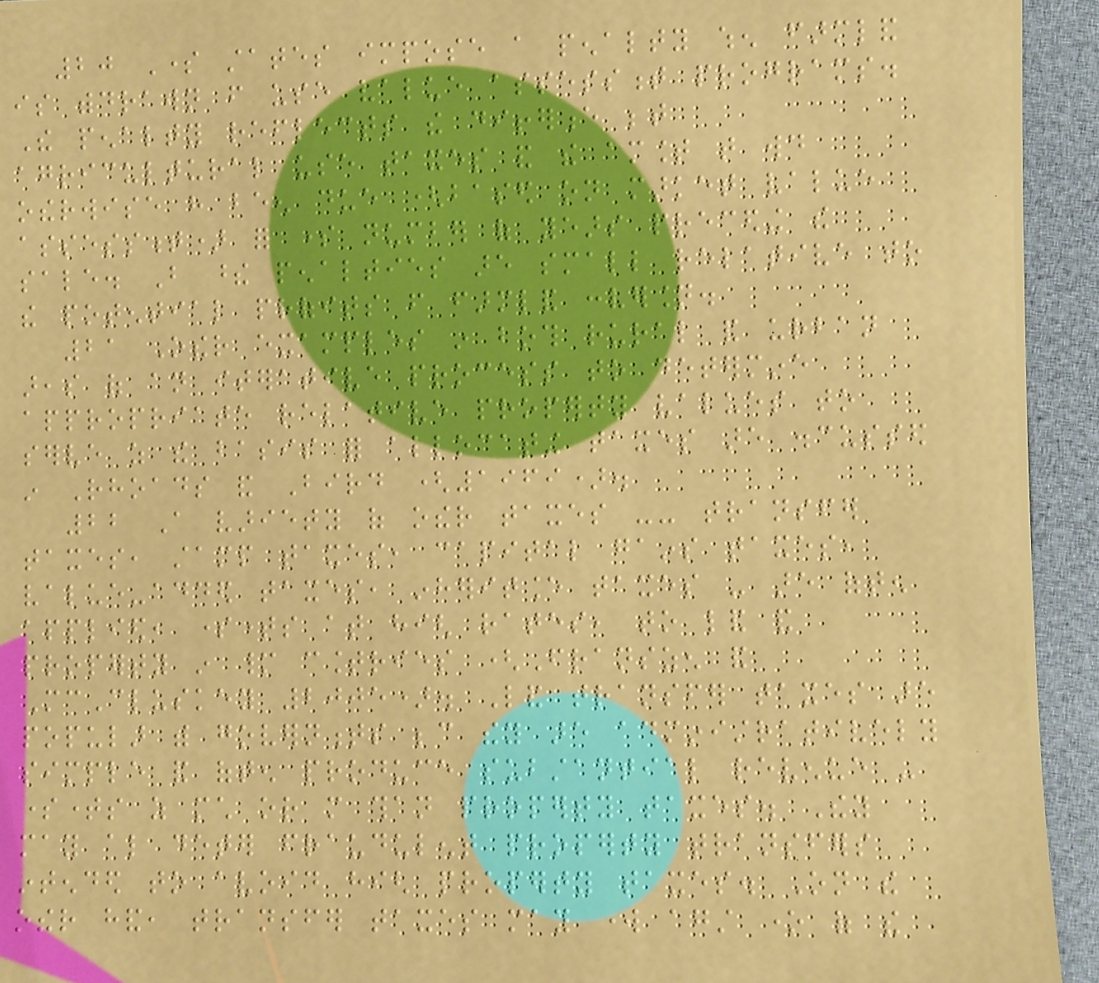20 Some states impose a penalty when farmland
is withdrawn from use value assessment programs.
The penalty reflects the difference between
agricultural use taxes and the amount that would
otherwise have been due (based on market value
assessment) for some number of years preceding the
sale. But these penalties are small relative to
the potential profits from farmland conversion.
21 Other examples in both rural and urban
areas of an iterative process to determine
appropriate relative property values to
serve as the basis for allocating taxes are discussed
in Rhoads and Bird (1969).
22 A variety of other taxes -- transfer
taxes, stamp taxes, capital gains taxes,
value-added taxes, inheritance taxes - are often
applied, sometimes at high rates, to land and
property in many countries (Franszen and
McCluskey 2005). Land transfer taxes are
popular with governments because they are administratively
simple and often produce substantial revenue -
sometimes as much or more than property taxes. They
may also deter fraudulent property transfers
intended to avoid high property taxes. On the
other hand, transfer taxes may work against one of the
